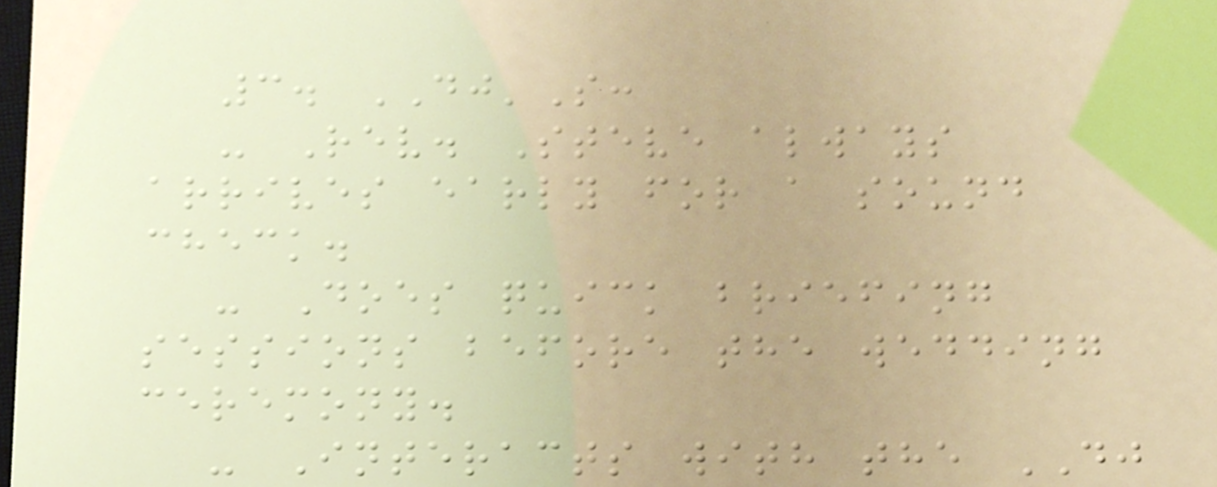3. DJ'S:
- Rev. Steve always
arrives early for a sound
check.
- Does quick briefing
sessions before the wedding
ceremony.
- Interacts with the DJ
